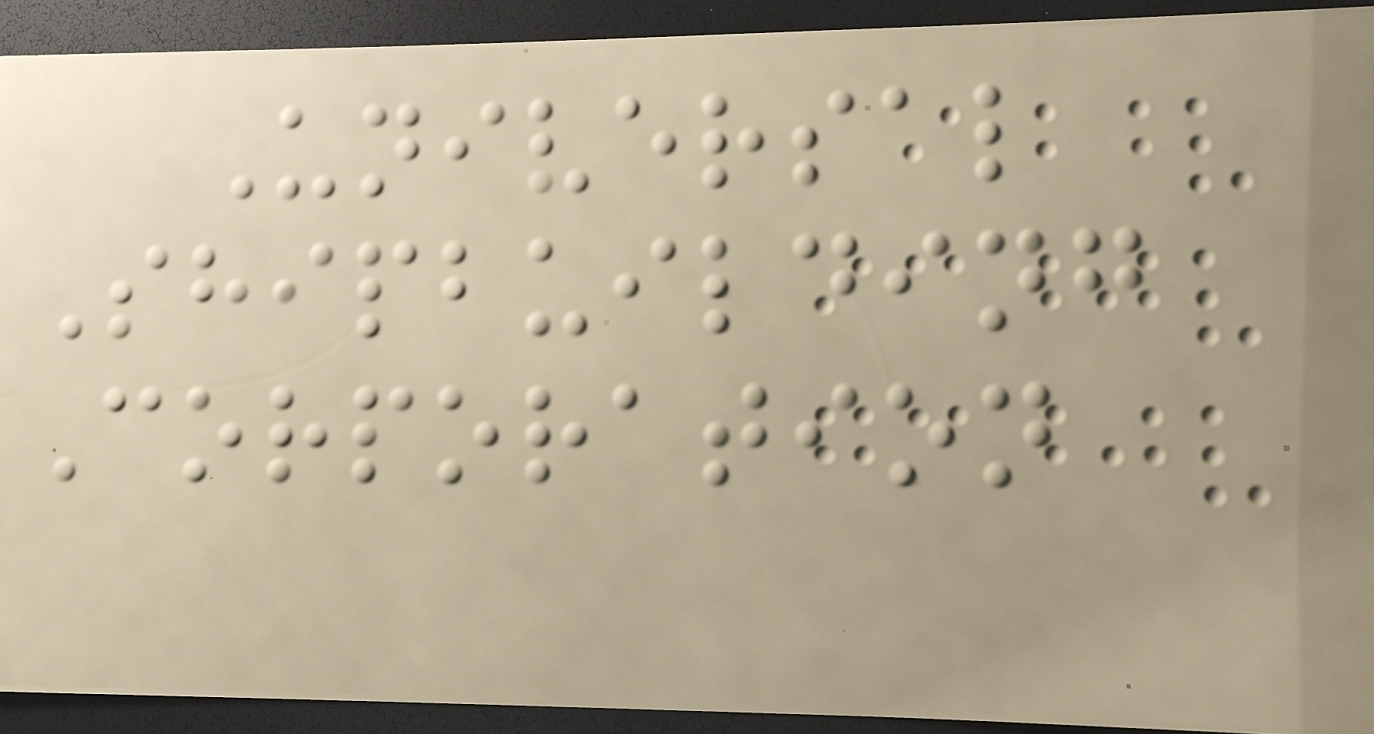Universal
Shipbuilding
Corporation
